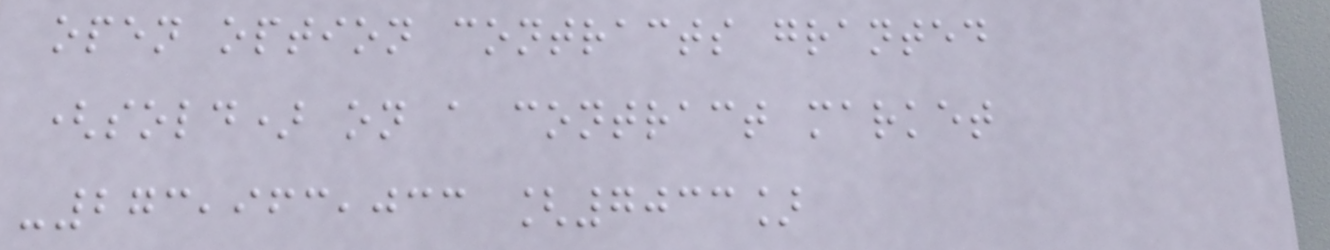open option contracts granted
(sold) on a contract market
-273,963,033 [7033]
